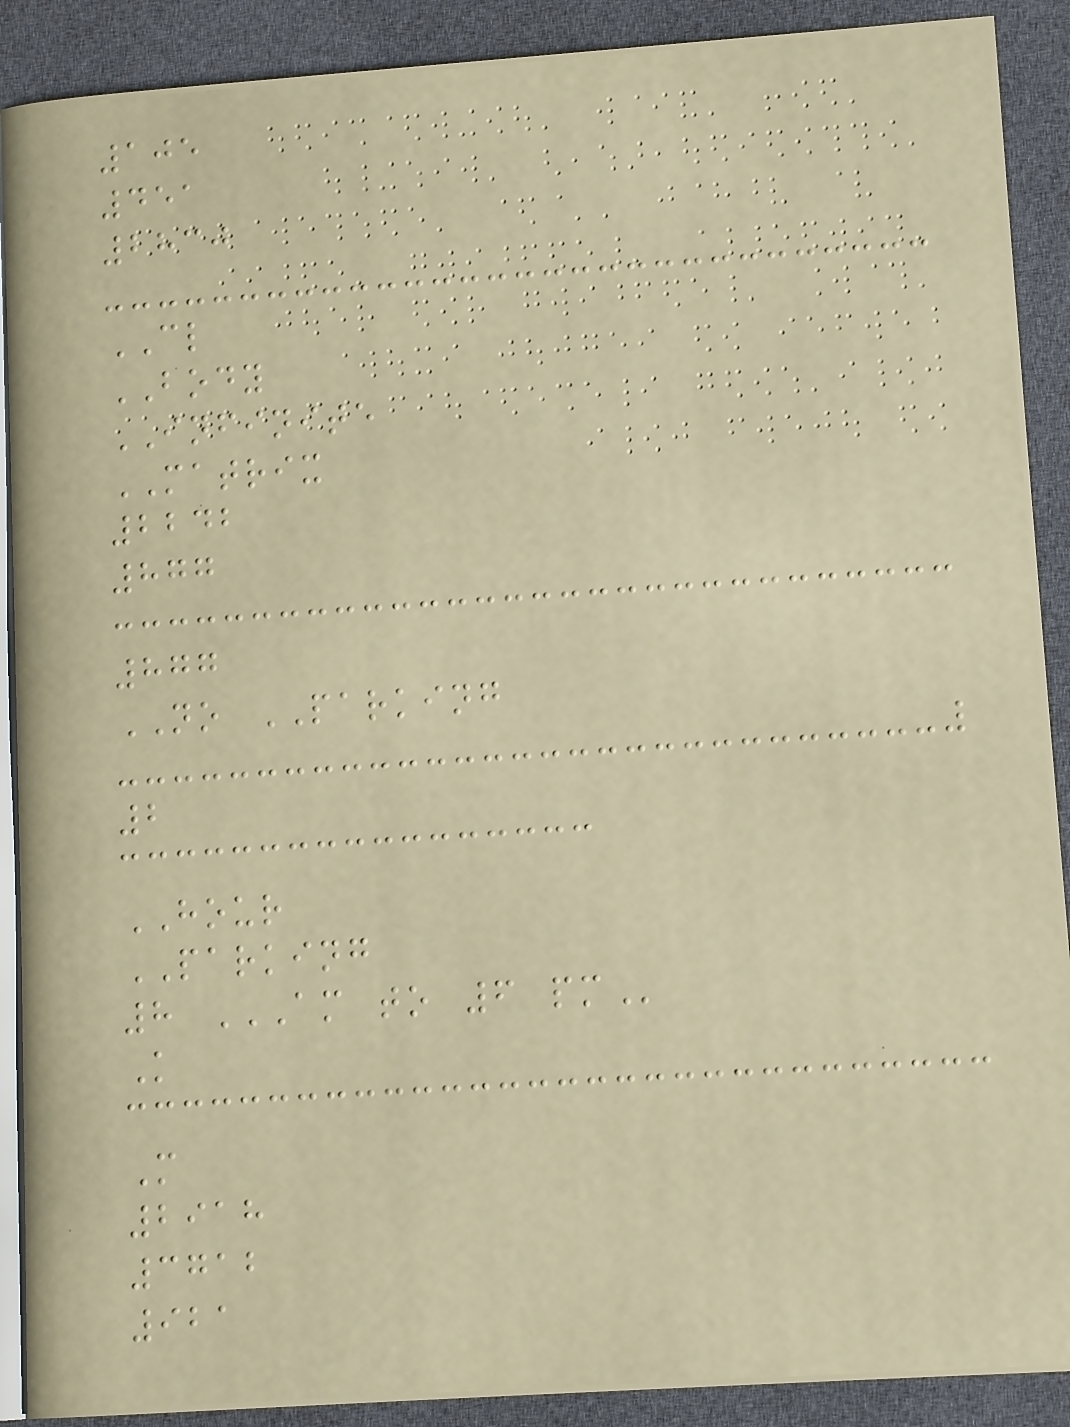105
451
2830
CL
BODY
INFINITE
MATRIX
2242
877
877
NO PARKING
2
HOUR
PARKING
8 AM TO 6 PM
K
M
2918
3712
921
